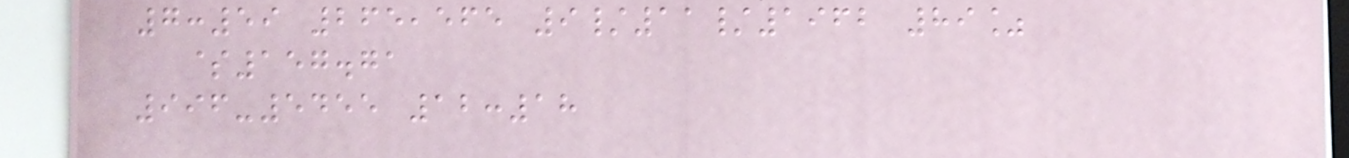7:59 265,565 9/11/1962 89%
$157.71
996-5455 12:18
